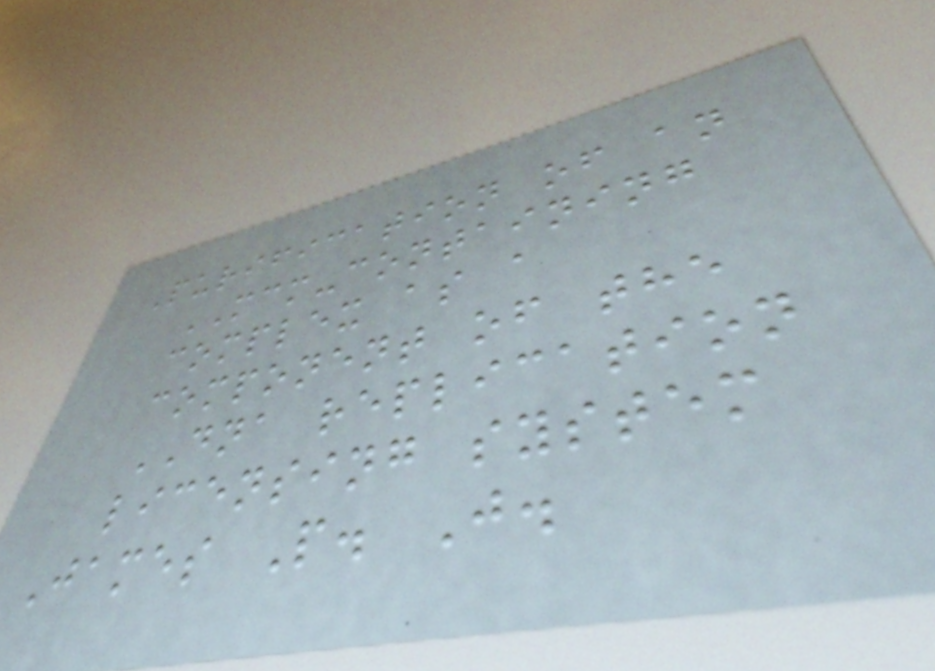Purification of an
MCM-containing
complex as a
component of the
DNA replication
licensing system
James P. J.
